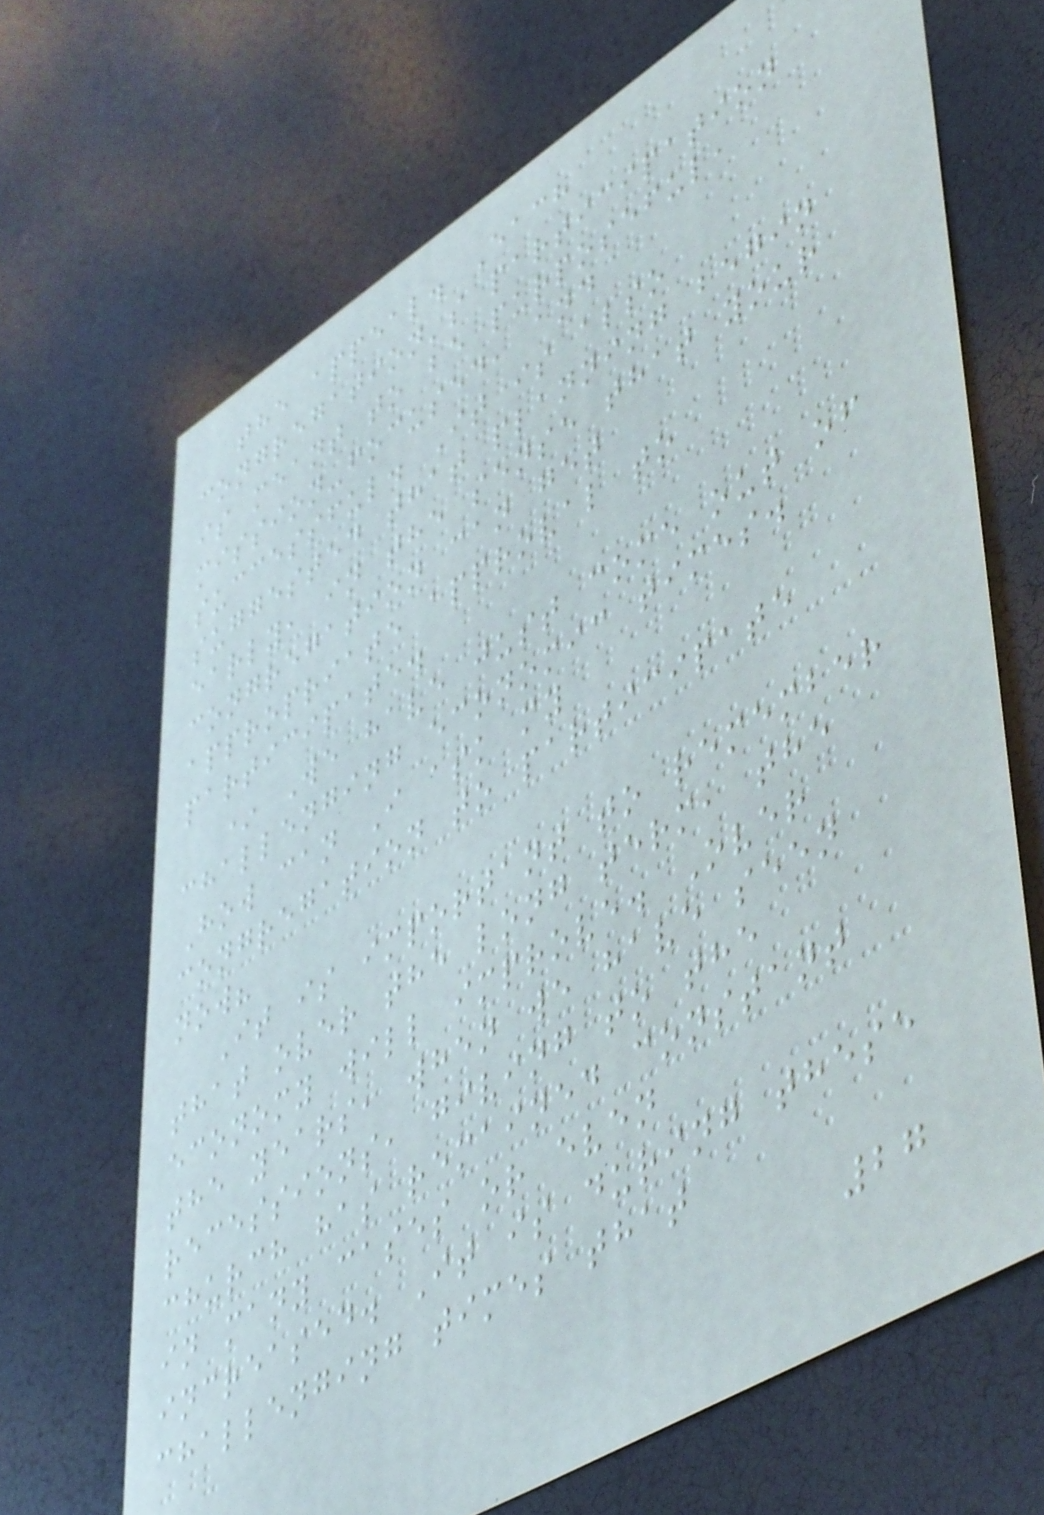the appeal. Each
congregation's participation
is meant to be purposeful,
mission-focused, and
successful. It is also
suggested that planning begin
early, in the sense that your
congregation can get
appropriate approval to
participate.
* We have just come out of
challenging economic times.
How can I ask my
congregation to participate
now?
It is important to remember
that over the long term, the
economy will improve. Over
the years, when we have seen
recessions, giving to the
church has remained constant
in many cases or even
increased. It is during these
challenging times that
27
